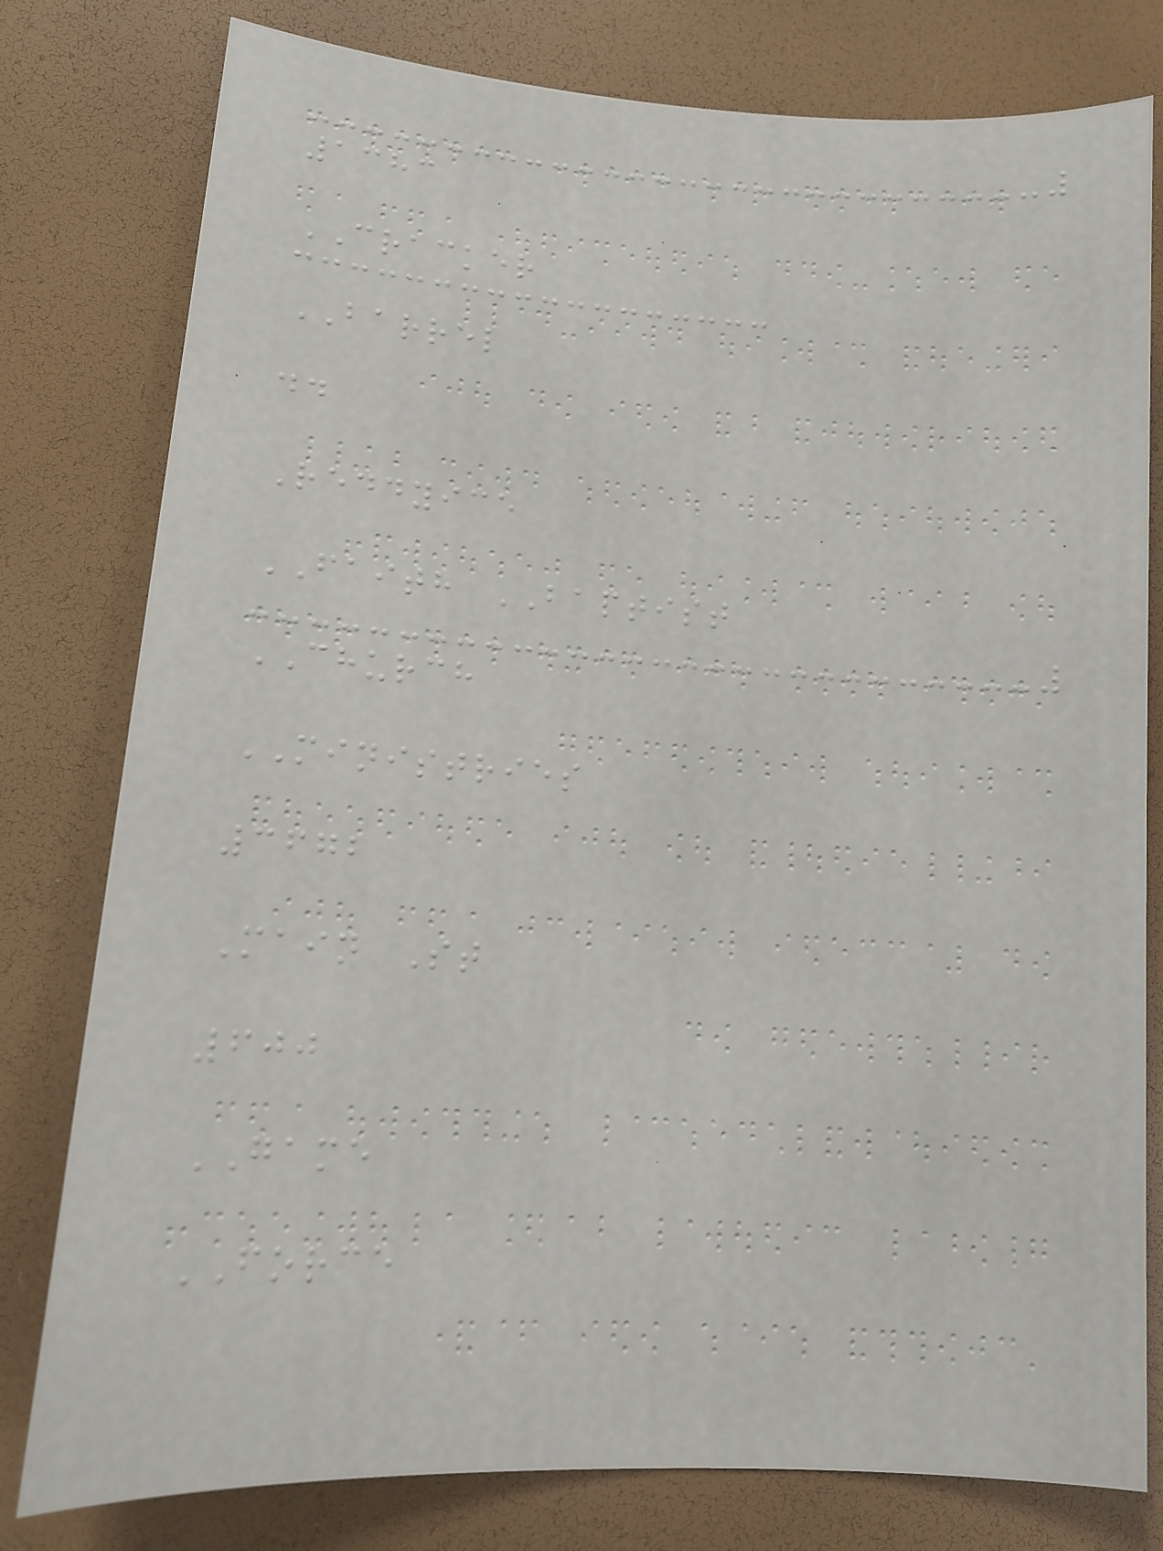1383
CRACKER
BARREL
dd
Reddyice
FAITH BAPTIST
CHURCH
MINISTRIES
3672
Main St
600
GAME
FORCE
